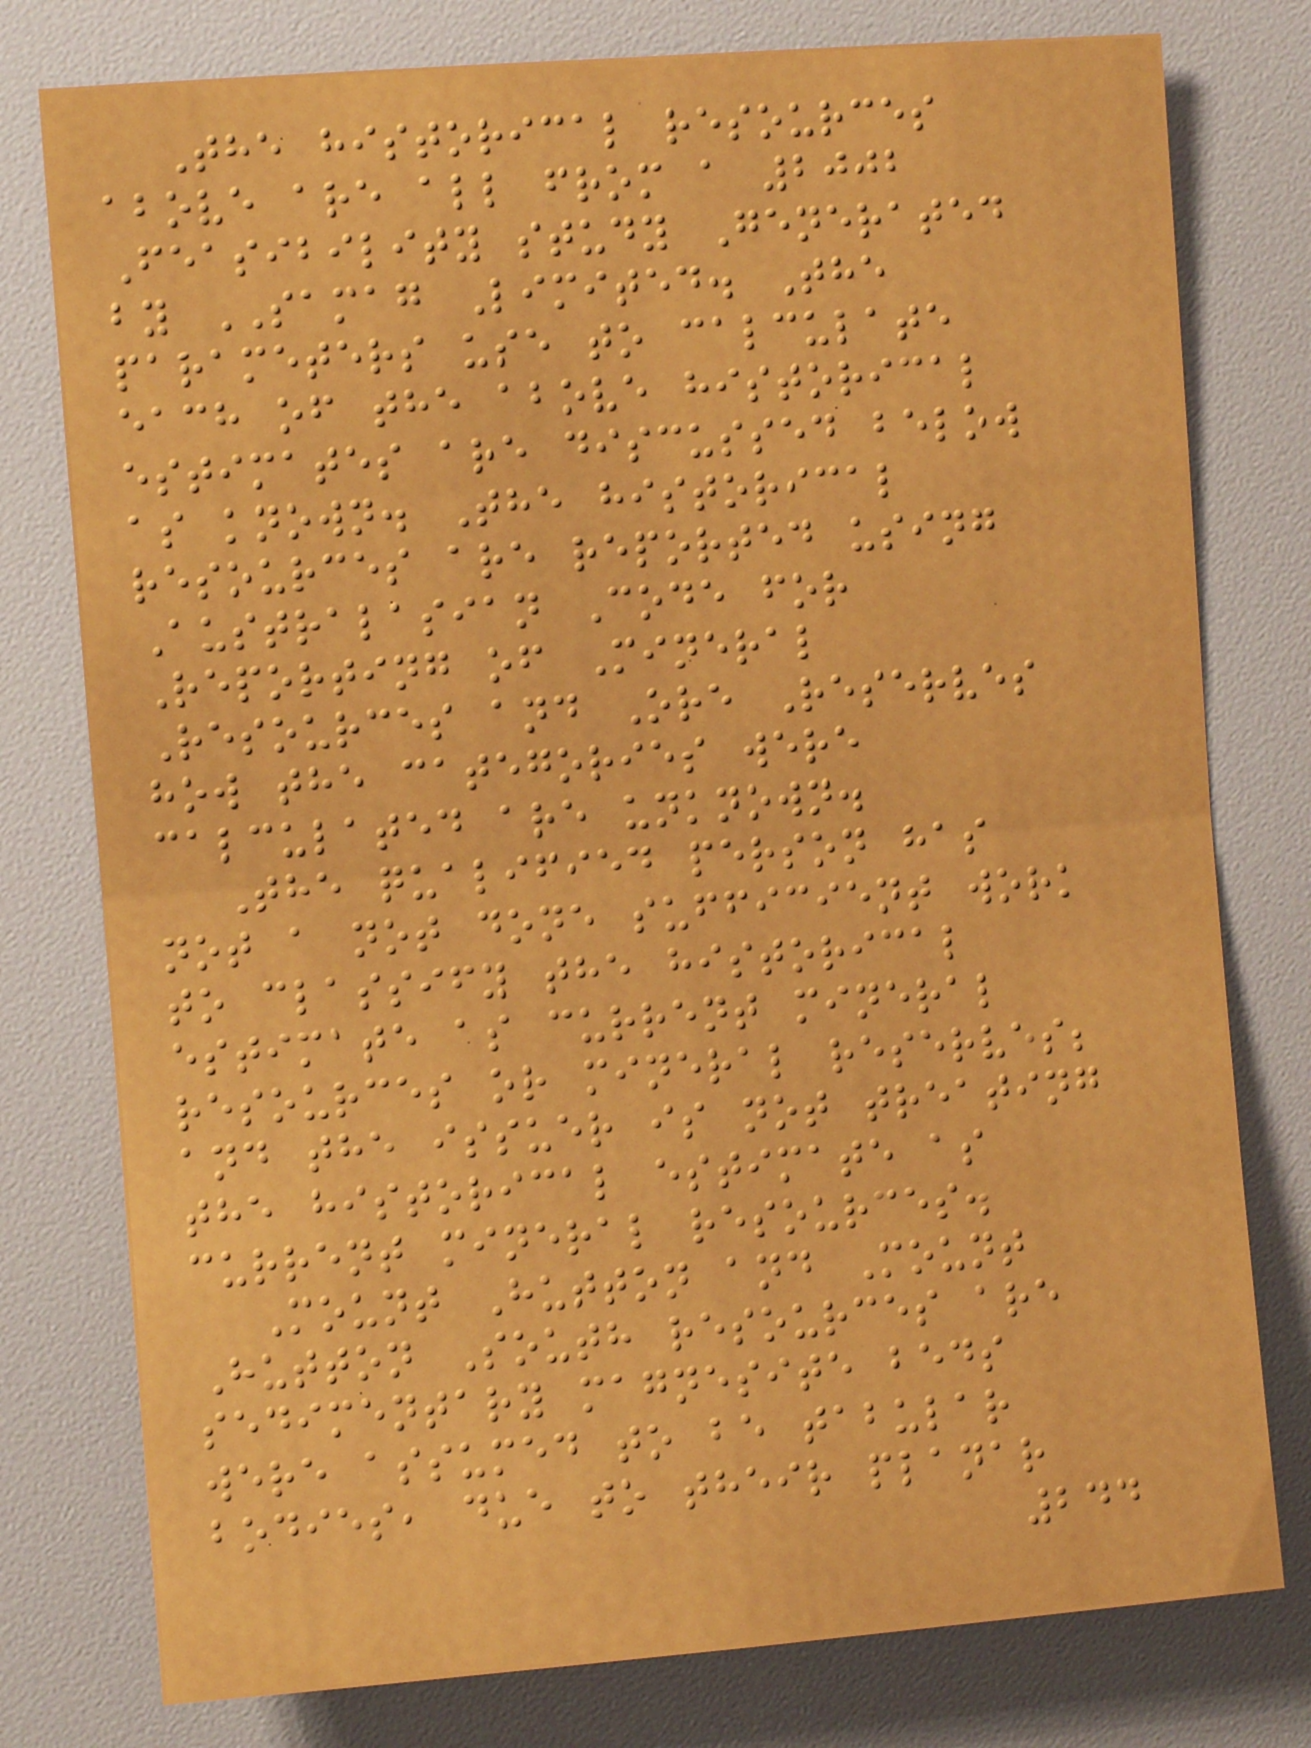The historical resources
above are all from a 2002
Feasibility study Generated
by SAMAG Limited. The
parameters use to calculate
each of the above historical
estimates are discussed below
as known. The historical
resources are reported using
Australasian Code for
Reporting of Mineral
Resources and Ore Reserves
how the categories were
calculated are unknown.
The qualified person has
not a not done sufficient work
to classify the historical
estimate as current mineral
resources or mineral reserves;
and the issuer is not treating
the historical estimate as
current mineral resources.
Mount Hutton and Mount
Hutton South resources are
sedimentary magnesite beds
were assumed to be tabular
bodies, due to their planar
244
